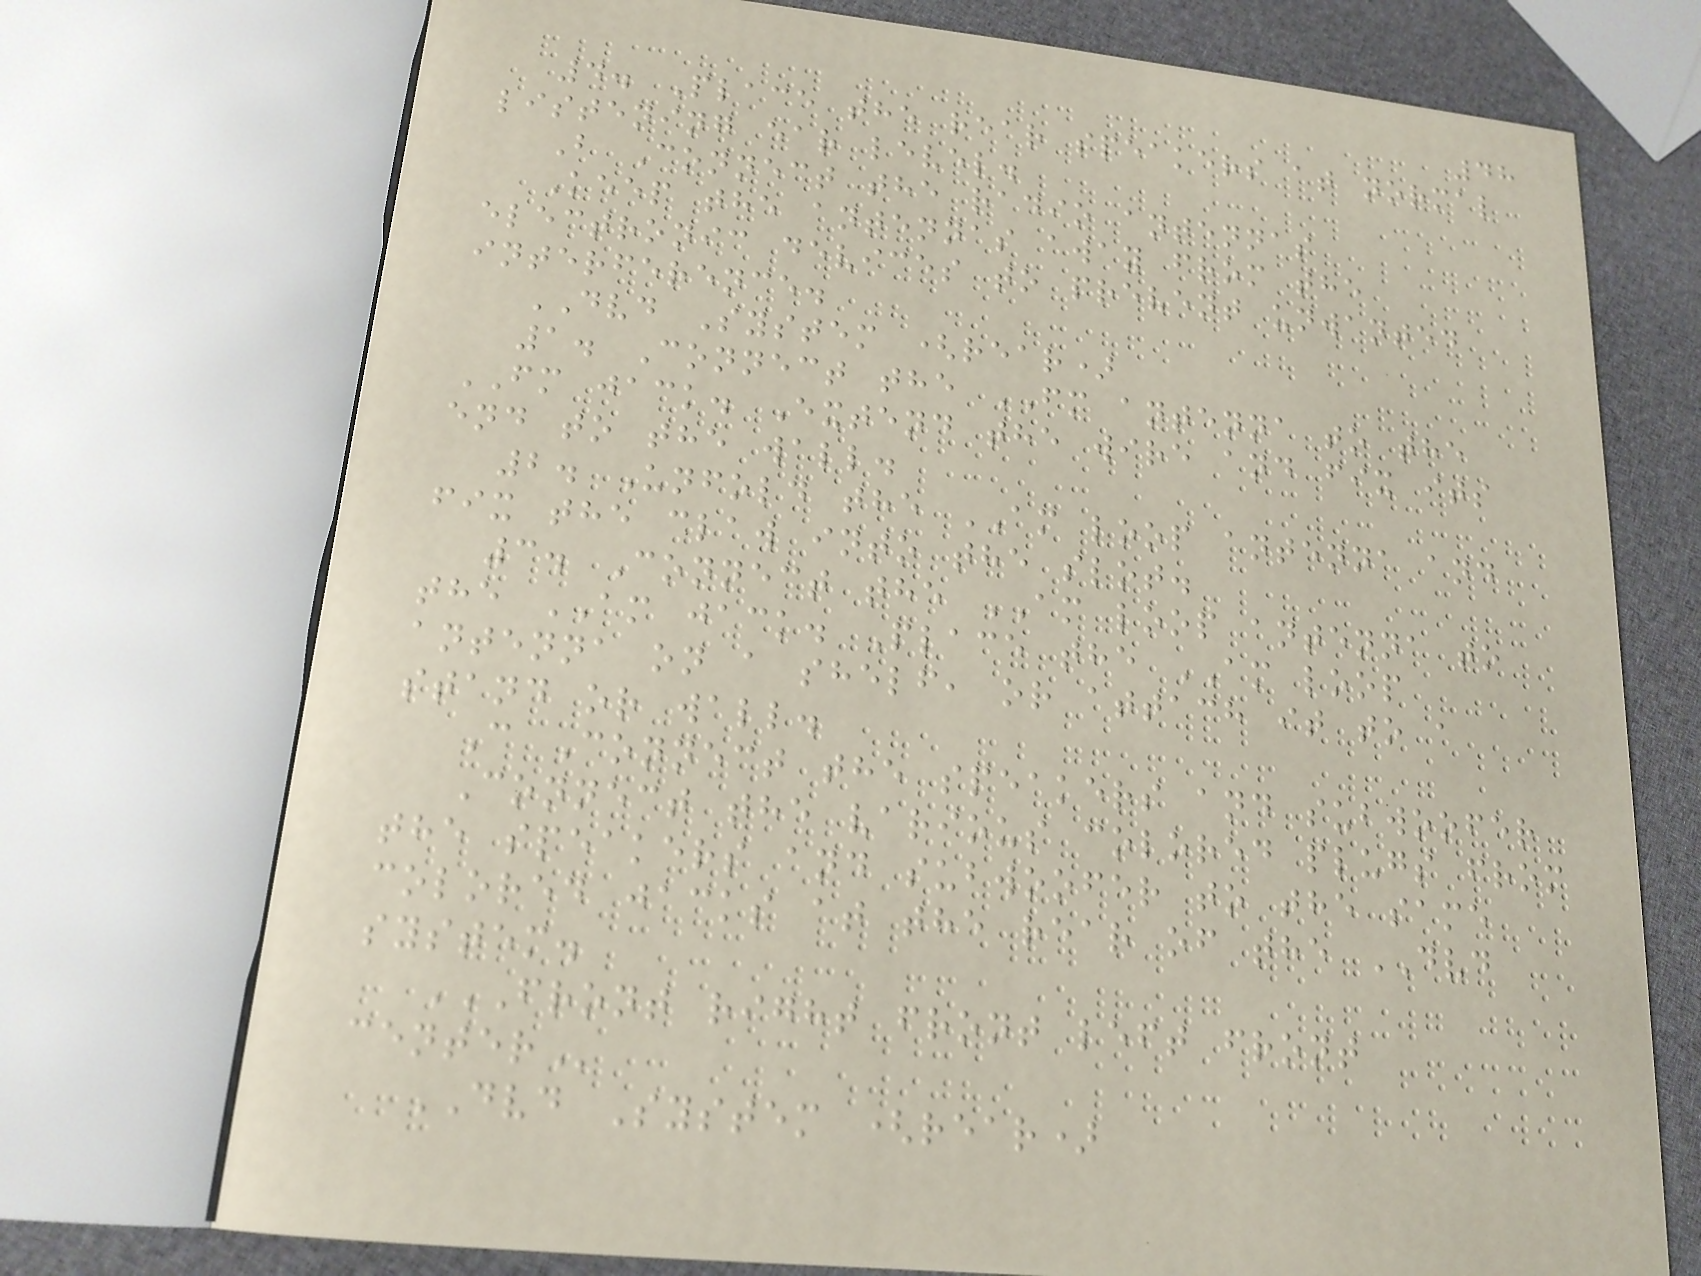48
4. Place the rear speakers at normal
listening ear level.
B Connect the radio antennas
Keep the antennas away from the
electronic devices to prevent unwanted
interference.
DVD System (rear)
1. Connect the FM antenna to the
FM jack. Extend the wire and fix its
end to the wall.
2. Unfold the AM loop antenna and
fix the claw into the slot.
3. Connect the AM loop antenna to
the AM jack. Place the AM loop
antenna on a shelf, or attach it to a
stand or wall.
C Connect the speakers and subwoofer
Connect the various colored plugs from
the speakers and subwoofer to the same
colored jacks at the rear of the DVD
system.
FRONT RIGHT FRONT LEFT FRONT
CENTER
DVD System (rear)
